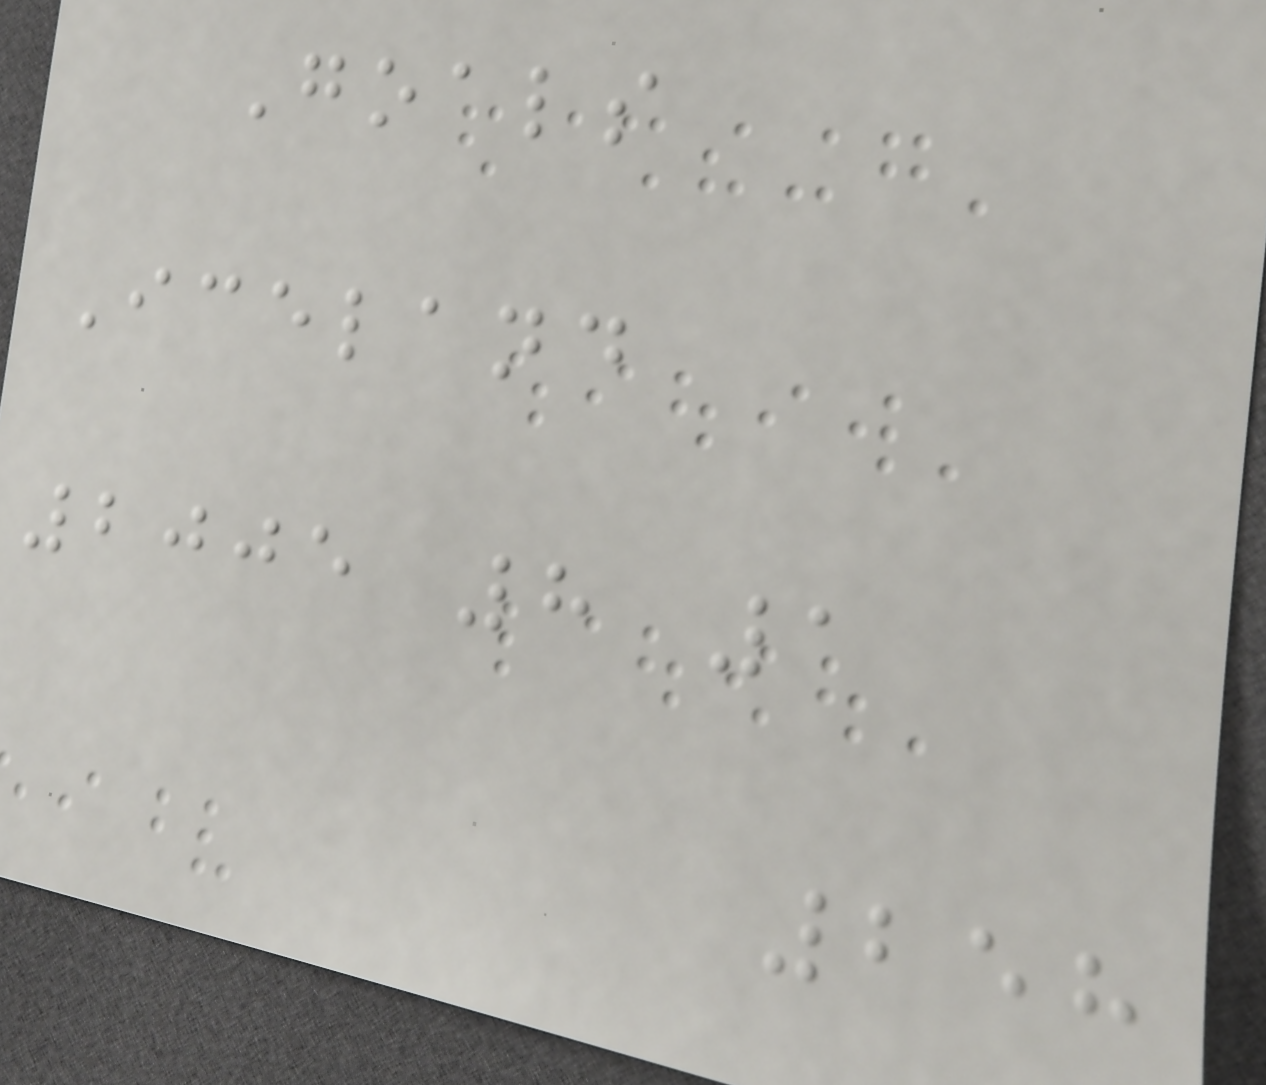Goals
Iceland
2005 8 1
258
